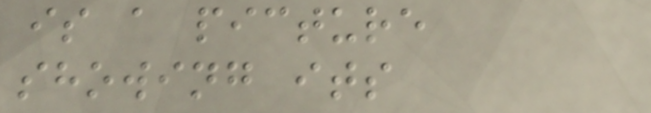is a picture
showing its
